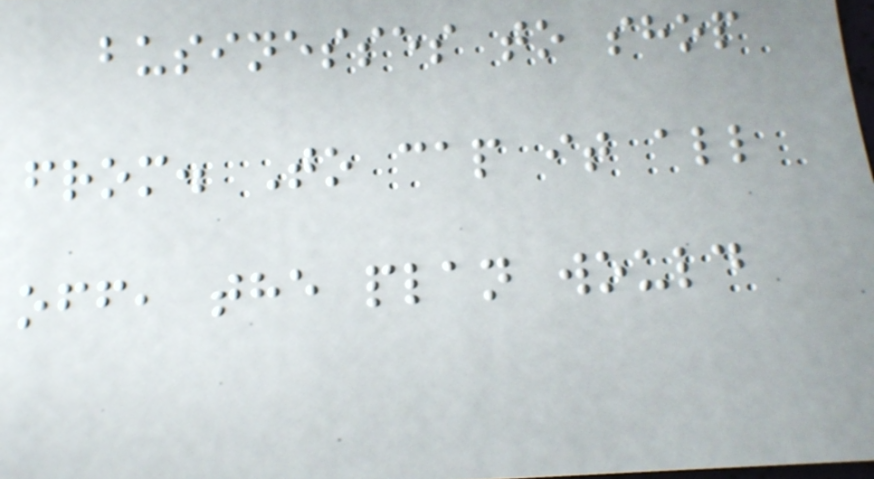businesses to shop
from. To cap it all
off, the plan would
